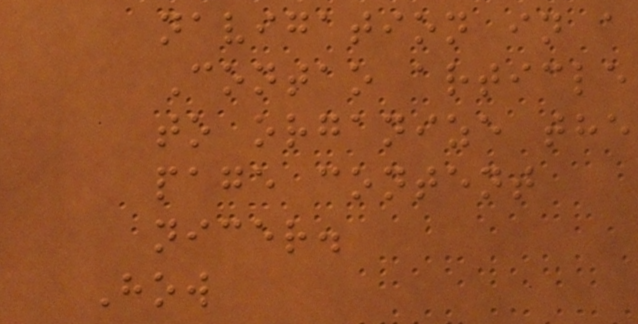navigation in a
Contao article
to organize the
page content
nicer.
How
